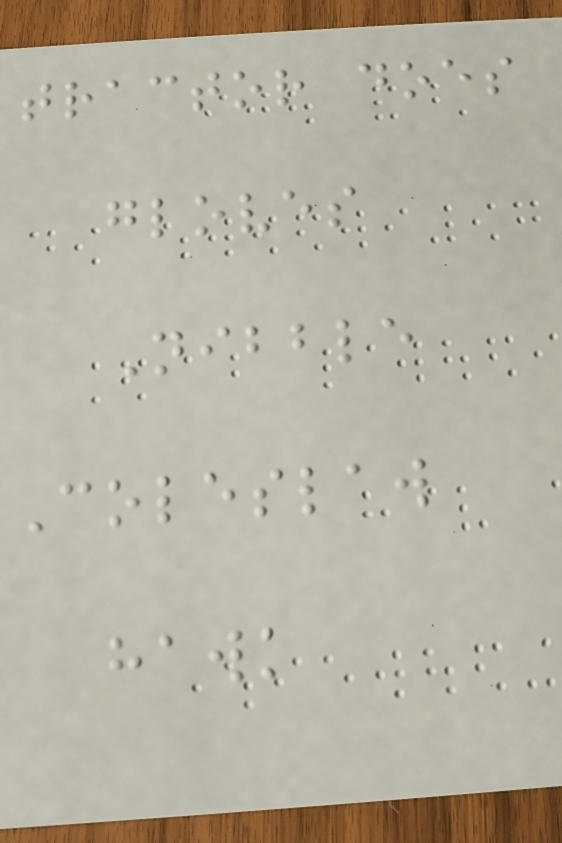tractor does
gloves
Nibble
Coleslaw
hawk
